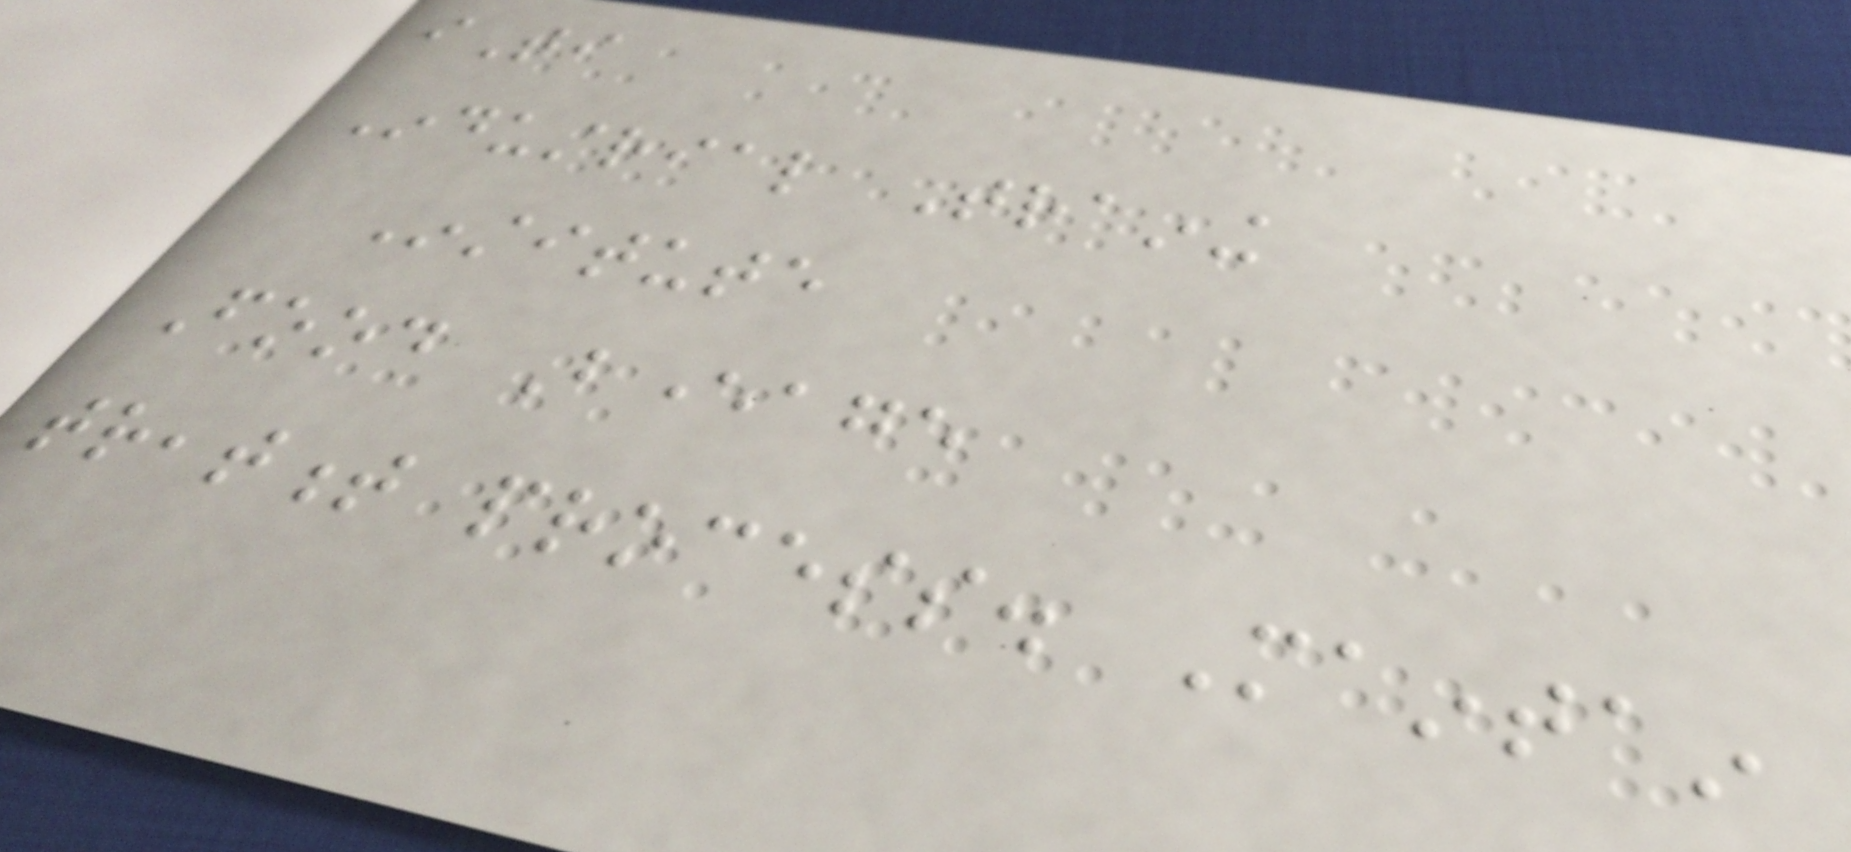iTi
Industrial Training
Institute
Food Beverage
treatment process. Maintain
